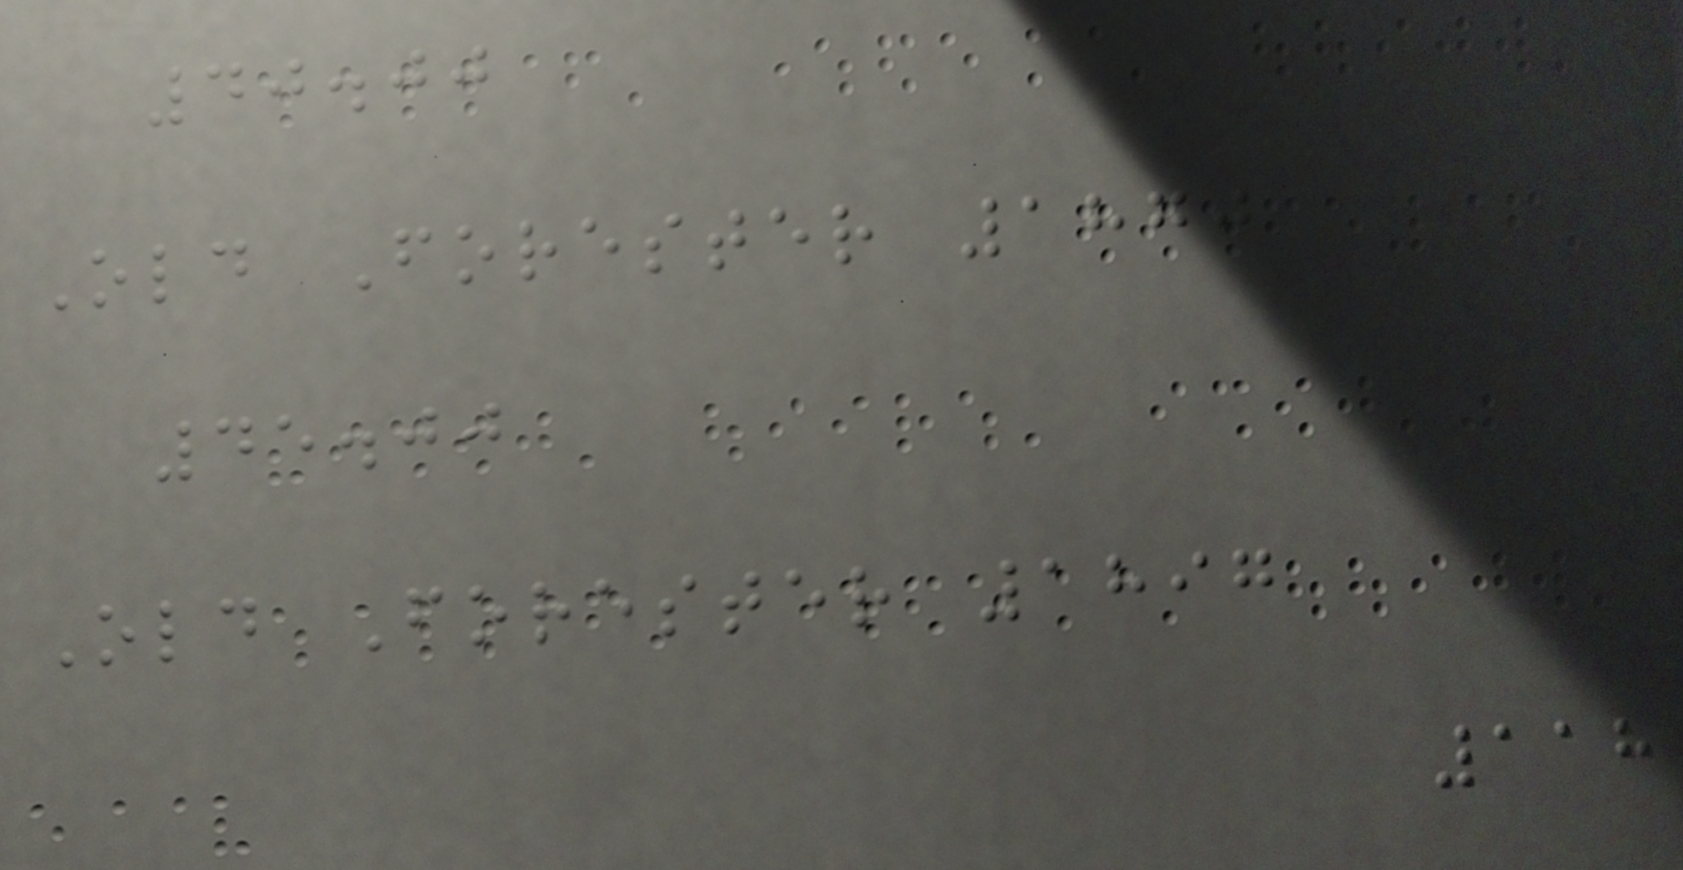40.00
Old Forester 1870
45.00
Old Forester 1897
118
